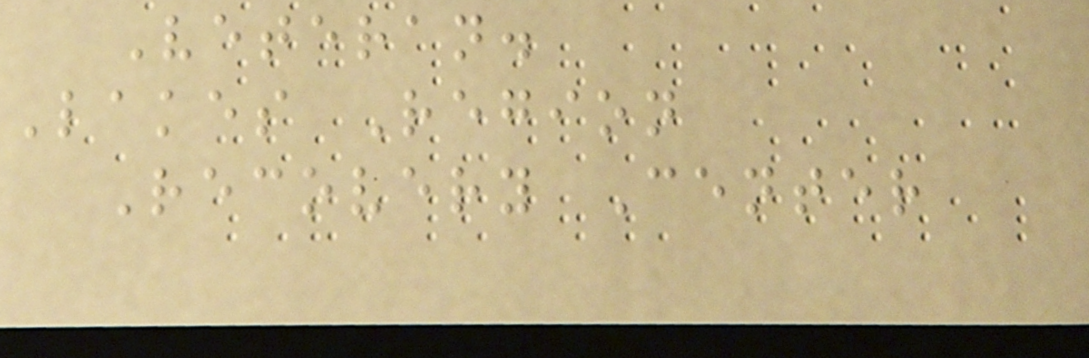Veteran.
Lakes Region
Recovery Center
